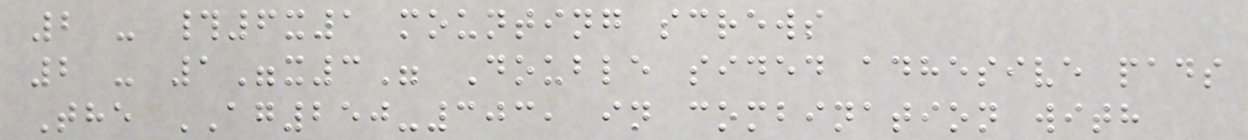2 - #6x1 mounting screws
2 - 1"x3" Double sided adhesive pads
The AG250-303, in combination with
